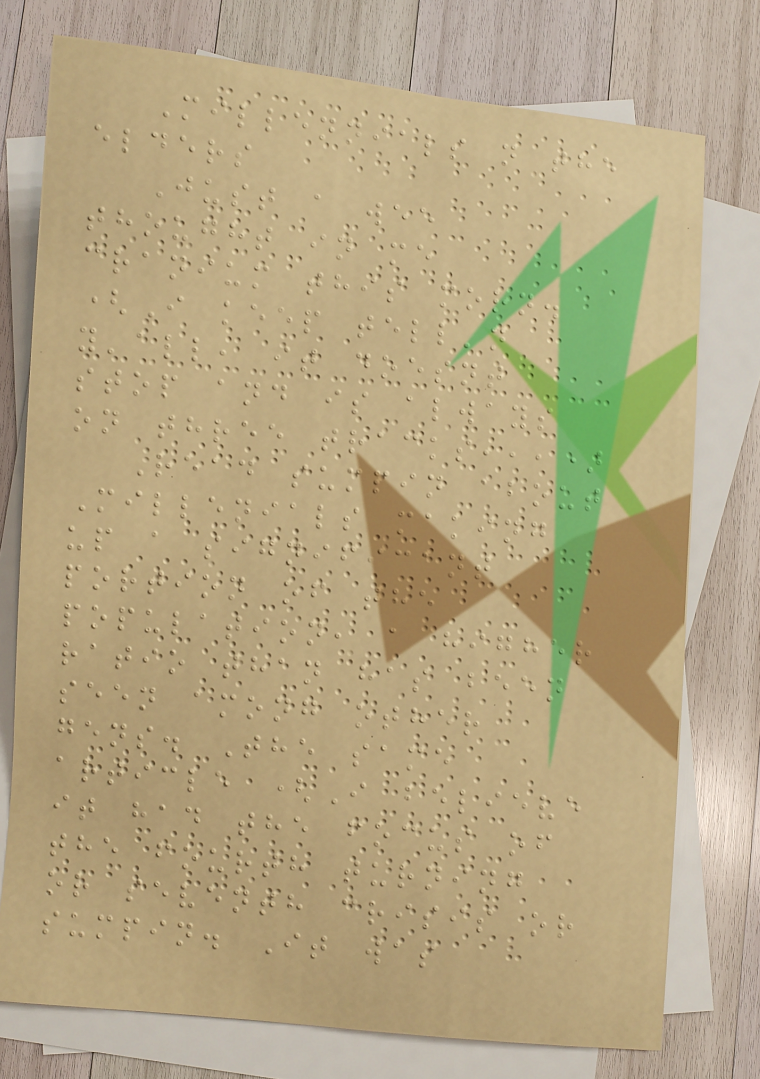Millennials n the
elders
Just a wee
thought in me
cranium this morn.
(I keep tell'n
y'all, it doesnt
stop and is always
on three tracks,,,)
Read sumpin about
Millenials making
up a significant
portion of the
population, a higher
ratio than has been
seen among other
gens. The same
article (I believe
it had the focus of
the fourth turning
or seventh crisis or
sumpin. It was
